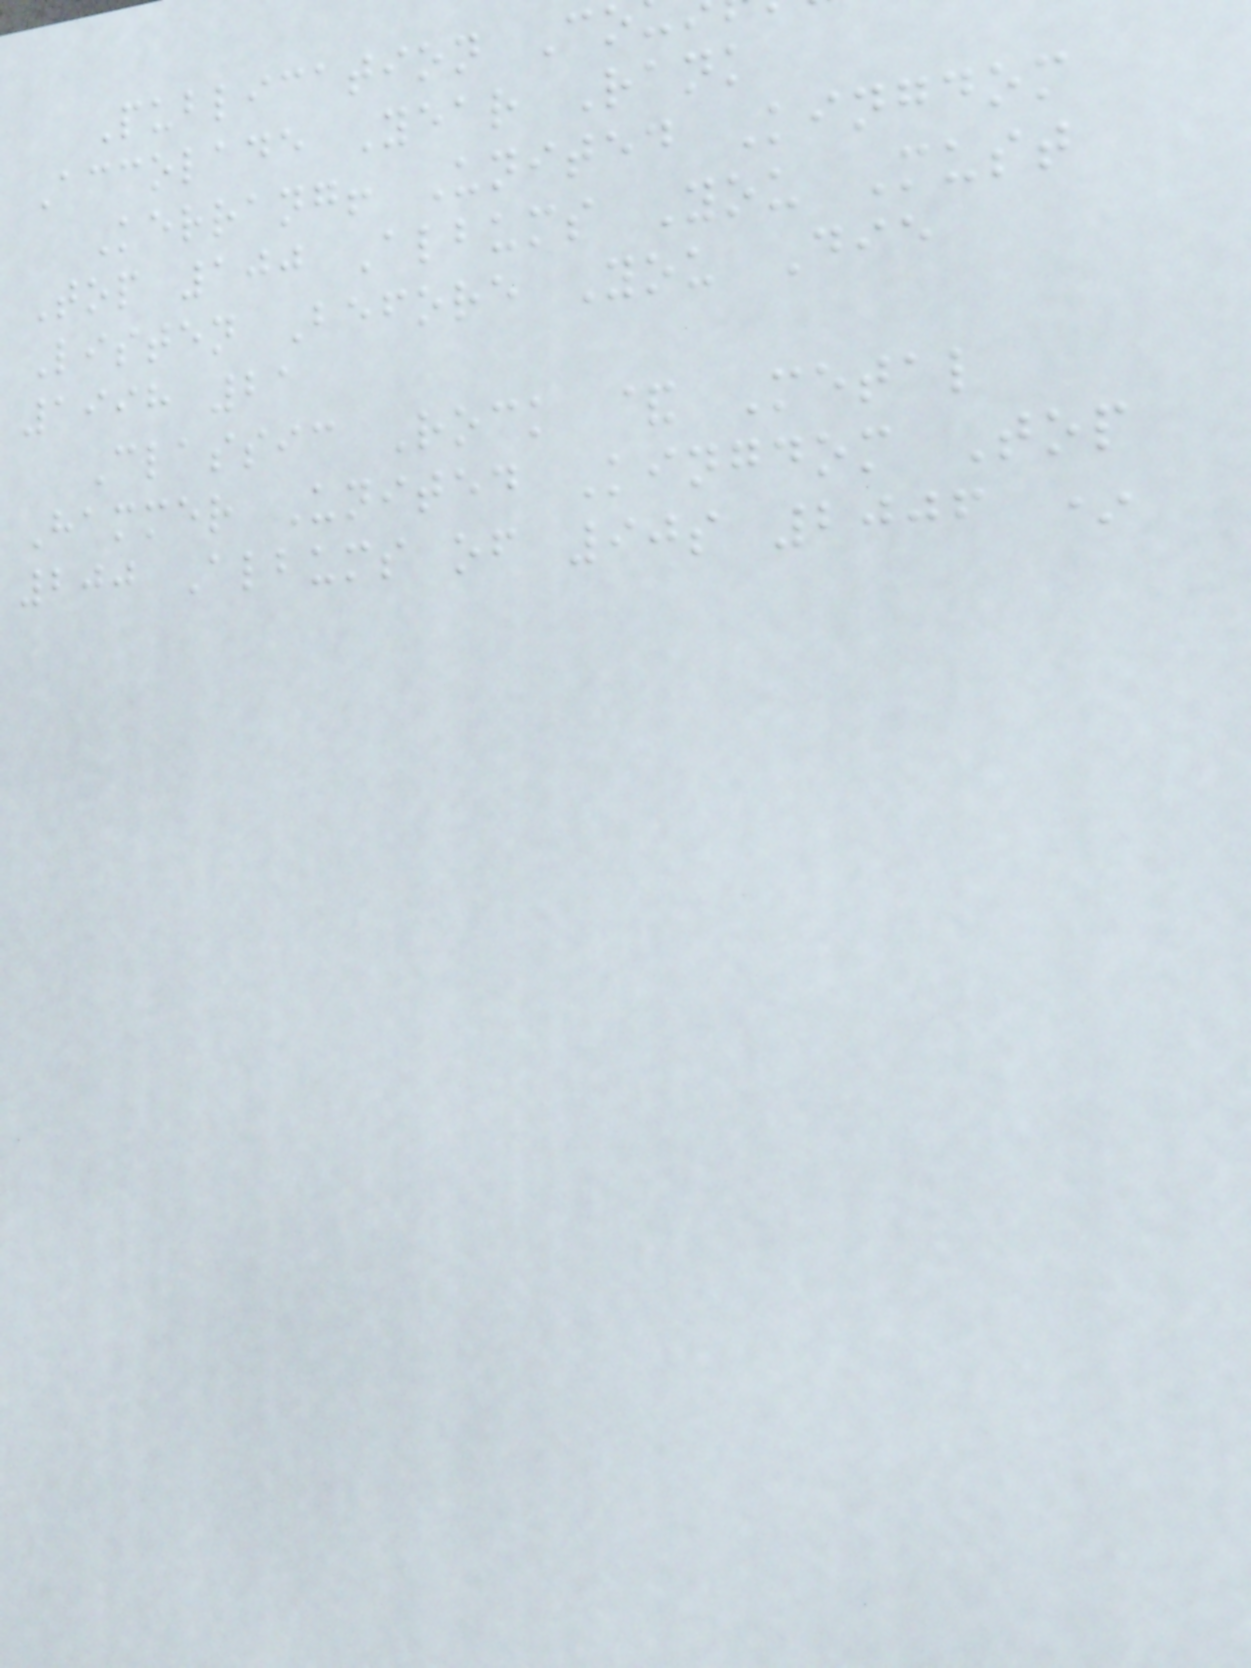Publication C
Accolade Year Rank
Kerrang! United Kingdom
Top 100 Albums You Must
Listen Before You Die
1998 21
Classic Rock & Metal
Hammer United Kingdom Top
200 Albums of 90s 2006 *
